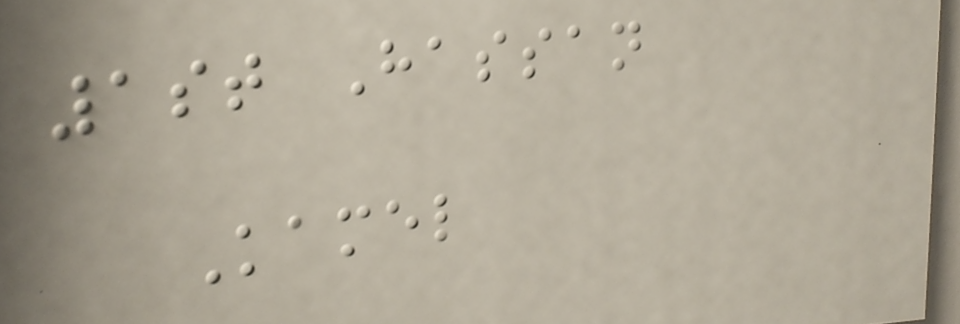1st Hassan
Kamel
